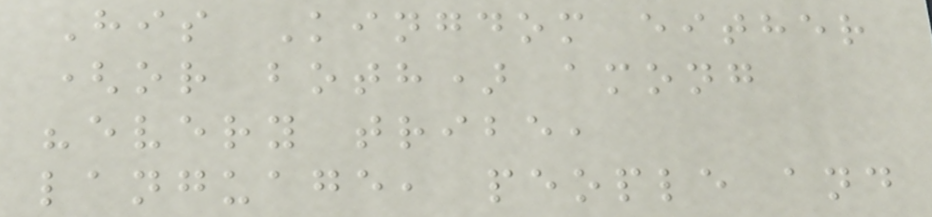His Kingdom either
(or both) among
"every tribe,
language, people and
